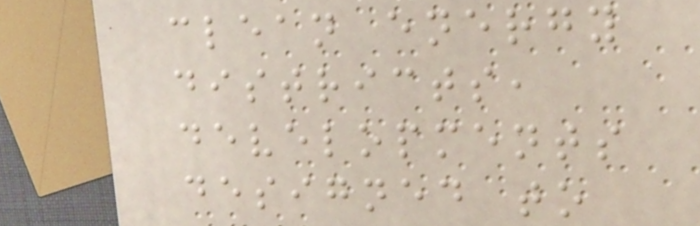clean energy
districts,
developments
designed to
